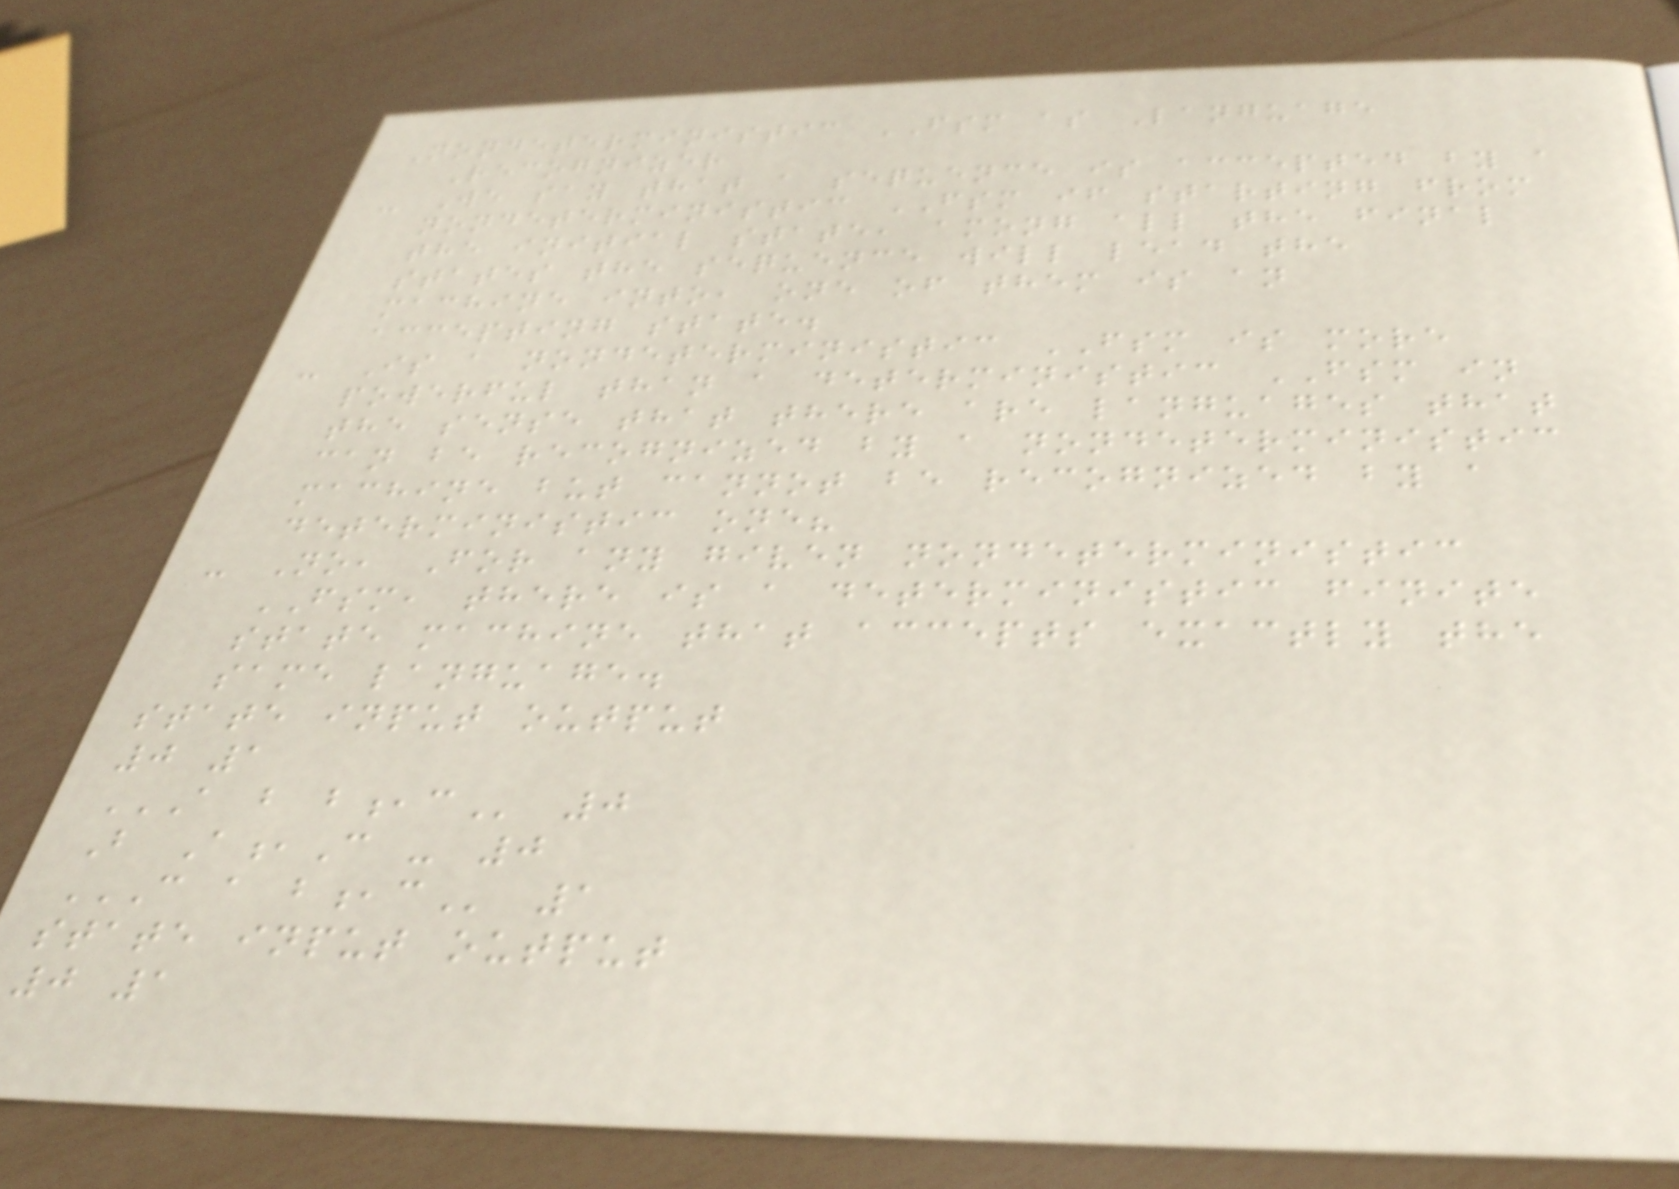Nondeterministic FSM as Language
Recognizer
- We say that a sequence is accepted by a
nondeterministic FSM if starting from
the initial state, among all the final
states the sequence will lead the
machine into, one of them is an
accepting state.
- Is a nondeterministic FSM is more
powerful than a deterministic FSM in
the sense that there are languages that
can be recognized by a nondeterministic
machine but cannot be recognized by a
deterministic one?
- No, For any given nondeterministic
FSM, there is a deterministic finite
state machine that accepts exactly the
same language.
state input output
0 1
A B B,C 0
B A,C - 0
C A B,C 1
state input output
0 1
